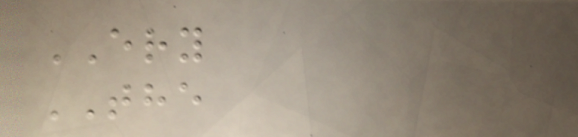ERY
THE
